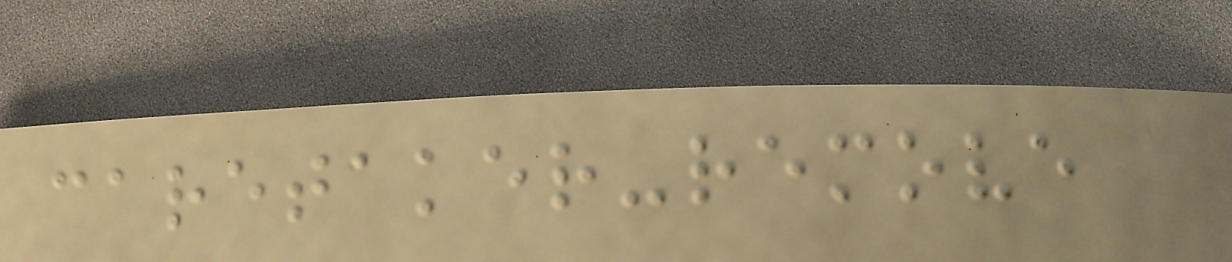caretaker-remove
